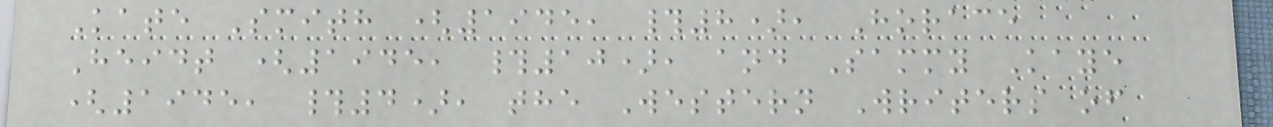Kate Smith (1945, #8), Horace
Heidt (1945, #10), and Sammy Kaye
(1945, #4), the Western Writers of
